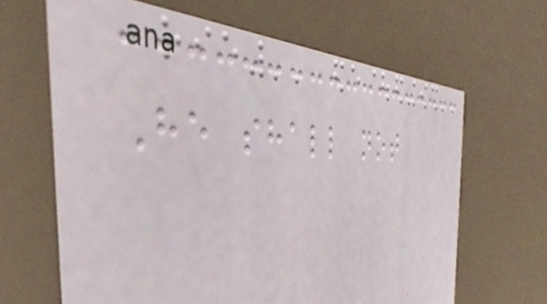He shall not
